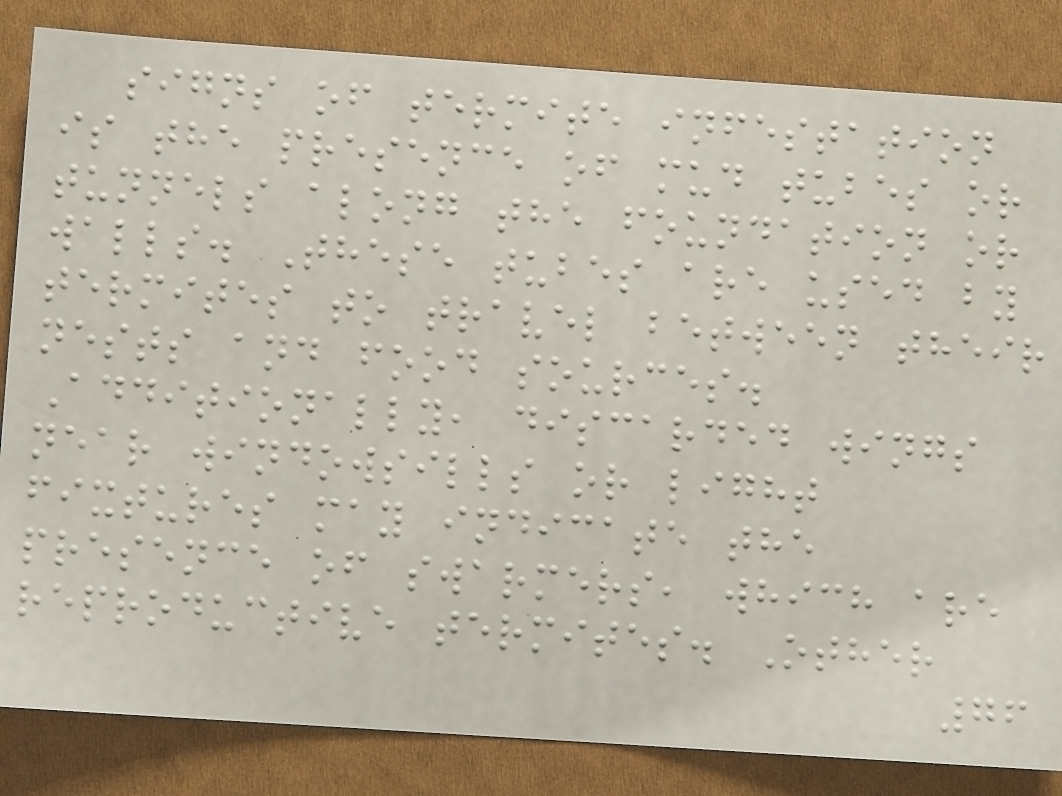signs of termite infestation
is the presence of mud tubes or
tunnels along the foundation or
walls. These tubes are used by
termites to travel between their
nests and food sources.
Additionally, discarded wings
near windowsills or light
fixtures may indicate the
presence of swarmers, which are
reproductive termites. Other
76
